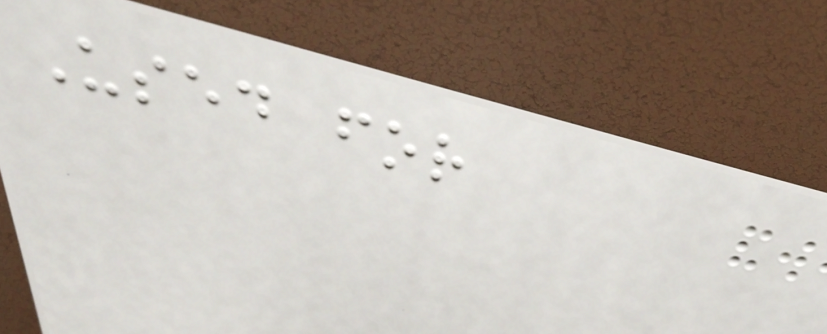Used for
